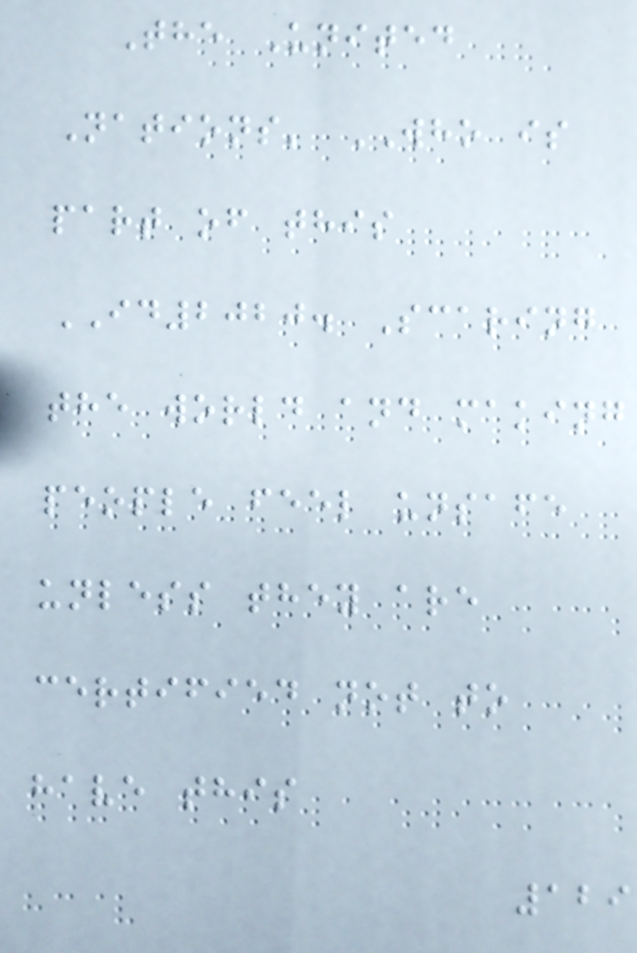The United
Nations' WHO is
part of this
ID2020. Scaring
the world and making
people feel unsafe
unless they are
certified not to
have this
129
